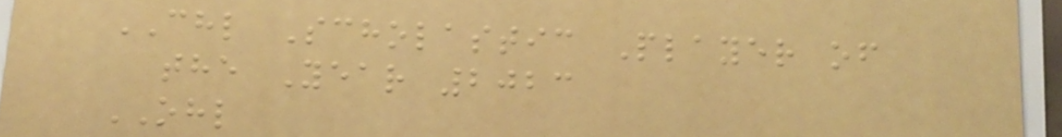CHL Scholastic Player of
the Year 2023
OHL
